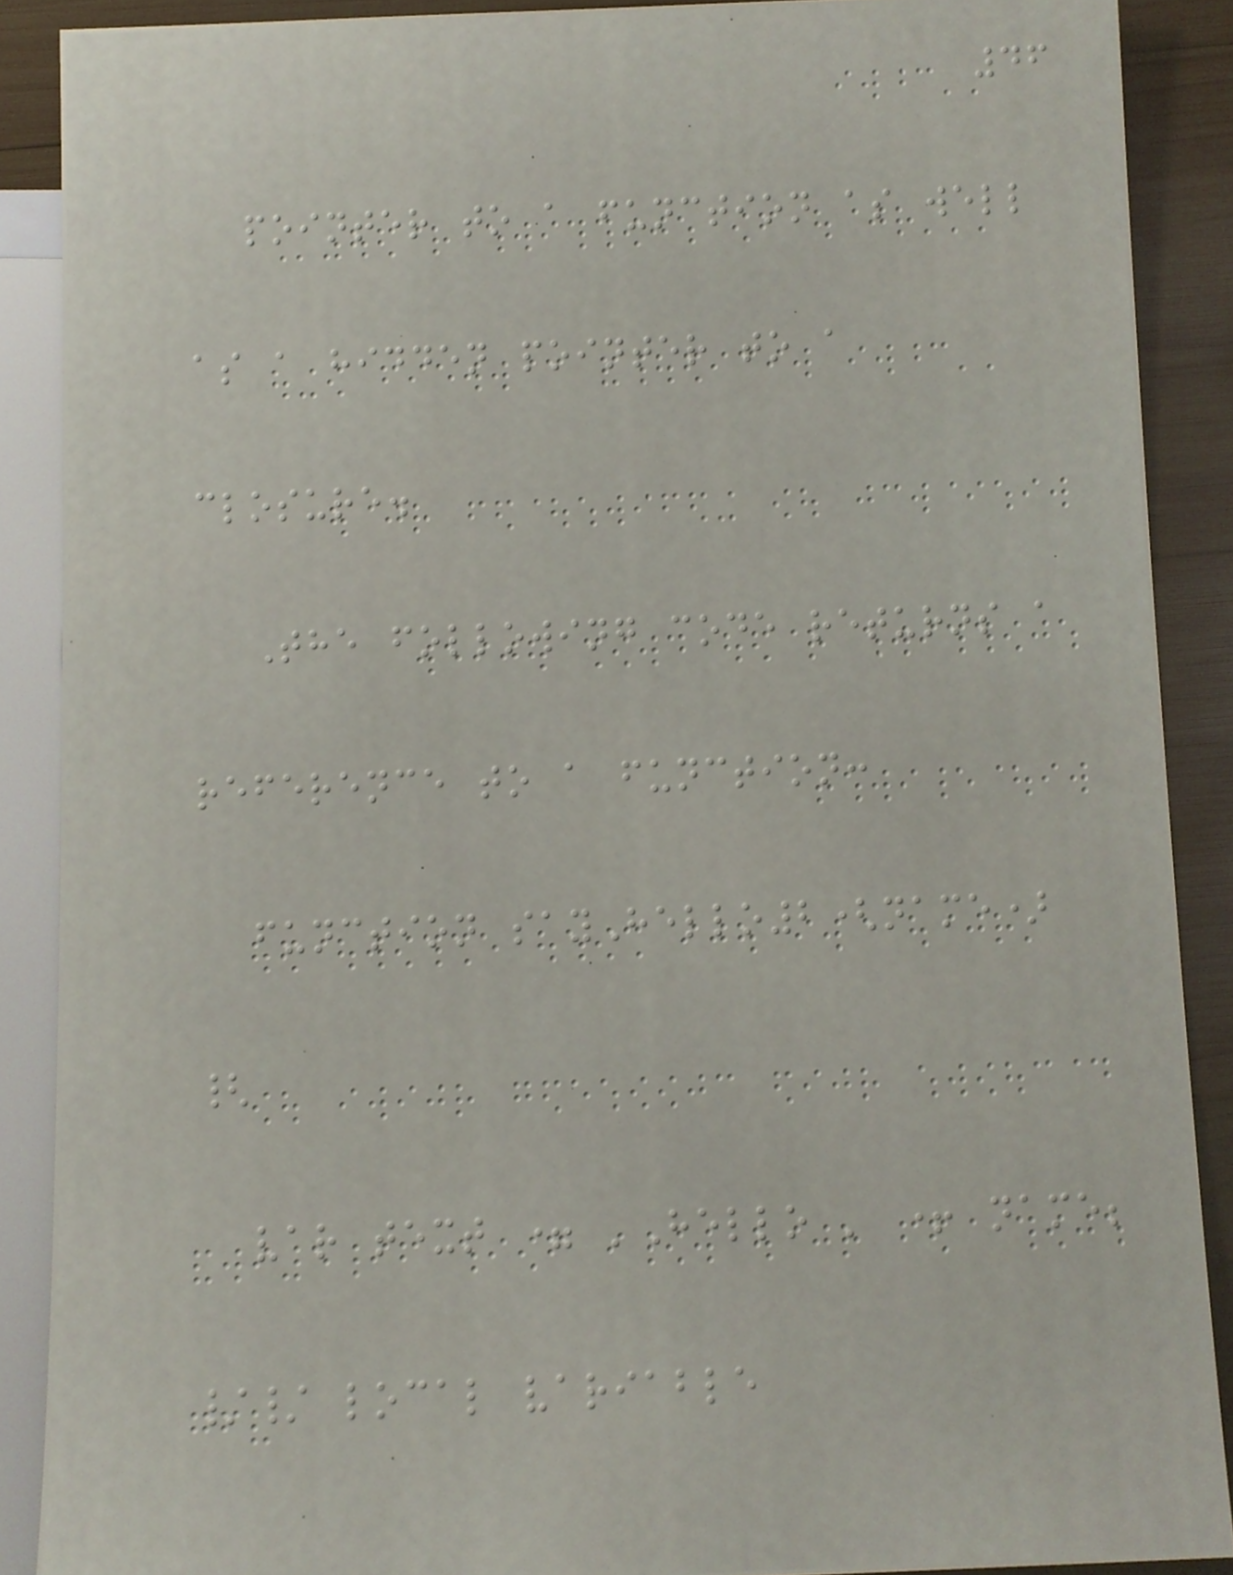46
pointer to a function as well
as a hidden pointer to a
closure.
The following code returns a
reference to a function:
function sayHello2(name)
{
var text = 'Hello ' + name;
// local variable
